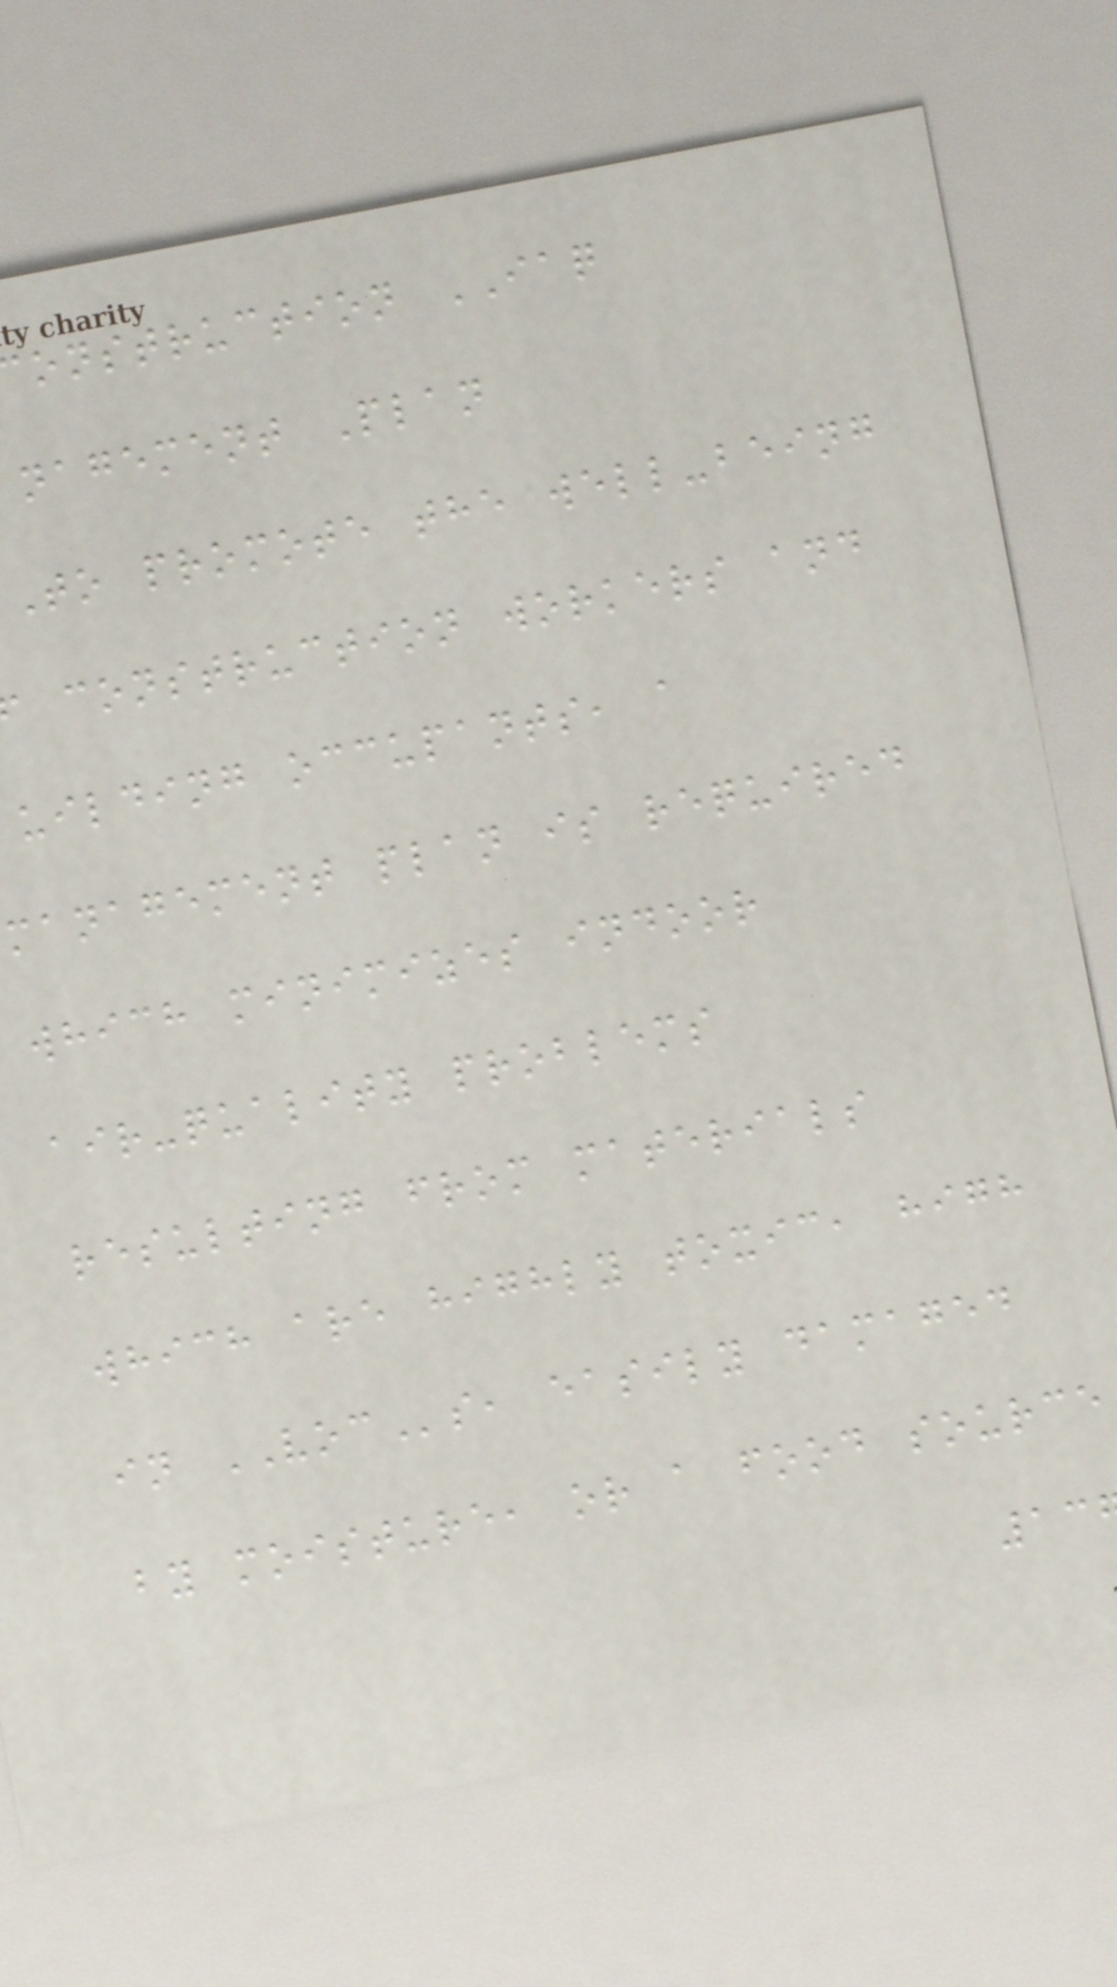onstruction IAQ
nagement Plan
To promote the well-being
construction workers and
uilding occupants, a
management plan is required
which minimizes indoor
air-quality problems
resulting from materials
which are highly toxic, high
in VOCs, easily damaged
by moisture, or a food source
